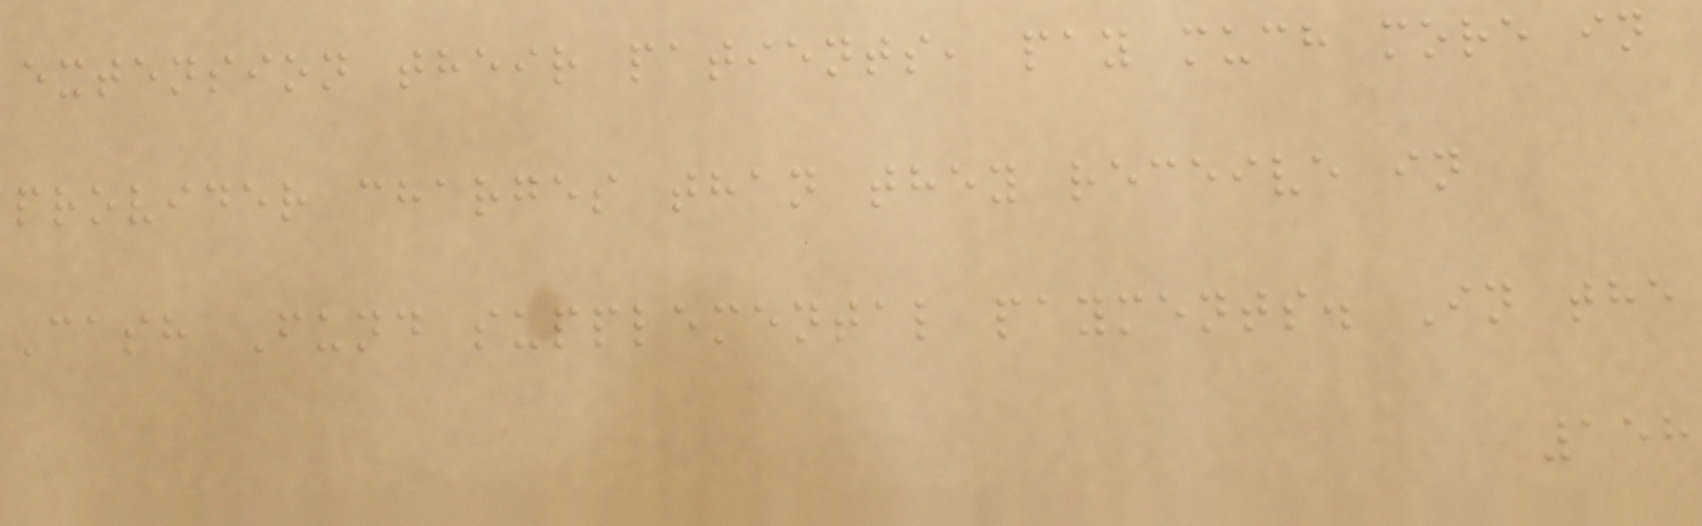extension their patients, pay much more in
provider charges than they receive in
Cash Fund supplemental payments. In the
158
